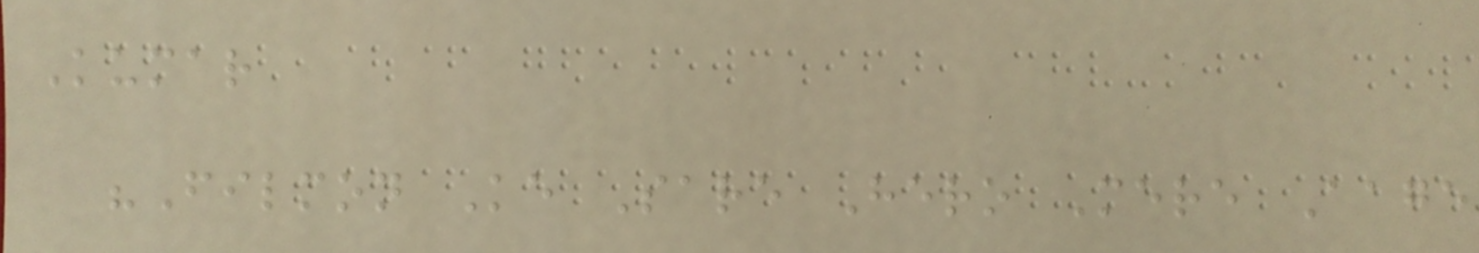Kumar
"Filmon Ke Sare Hero Mere Aage
